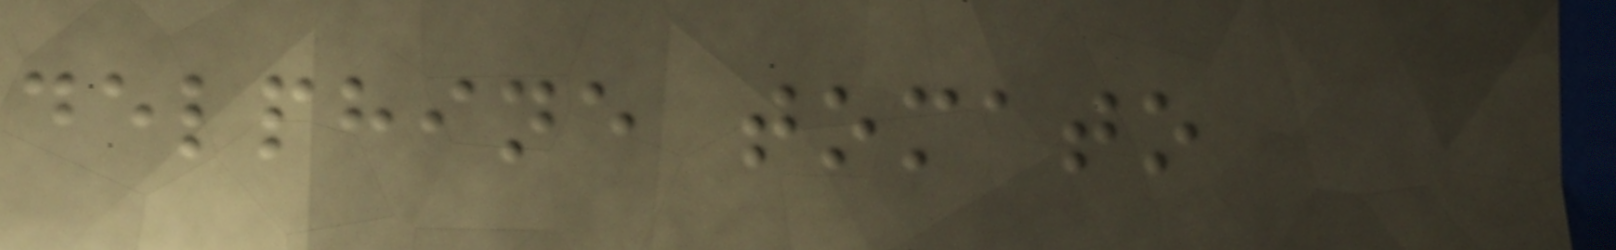delphine tomato
